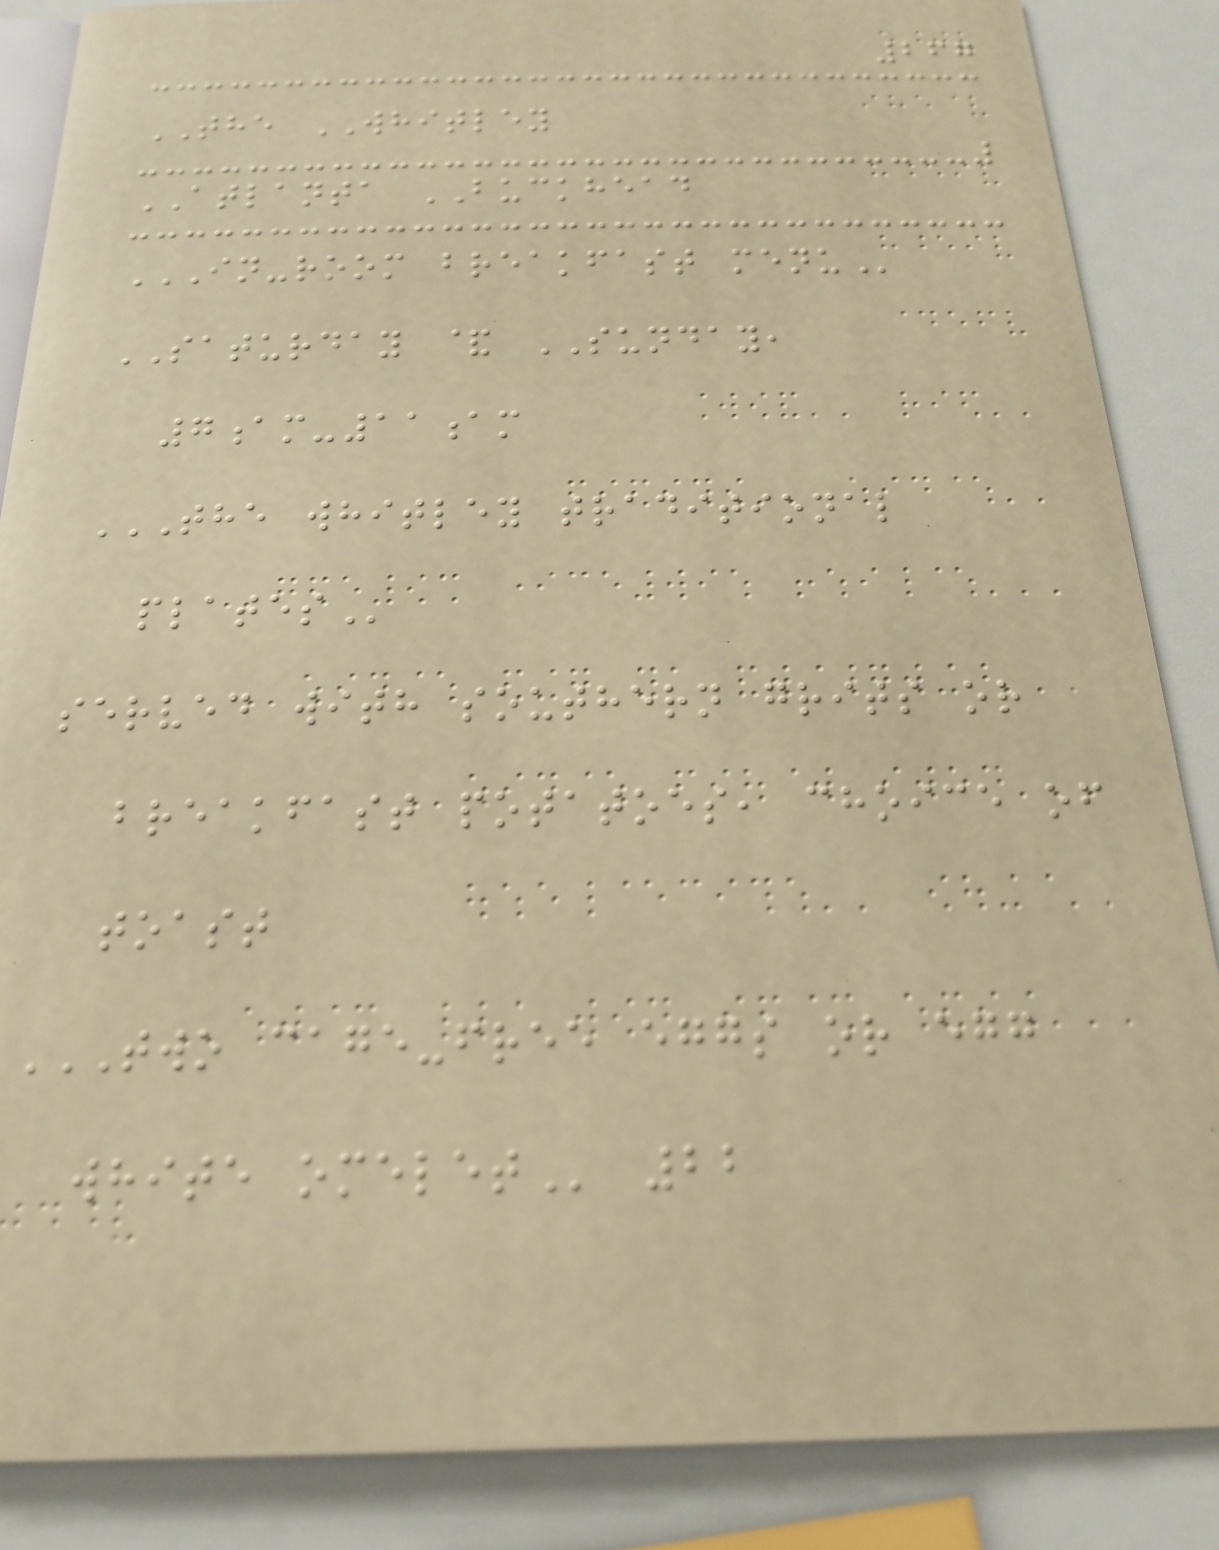267
THE WHITLEY
ATLANTA BUCKHEAD
IN-ROOM BREAKFAST MENU
SATURDAY & SUNDAY,
7am-11am
THE WHITLEY TRADITIONAL
PLATES
served with southern grits or
breakfast potatoes, choice of
toast
TWO CAGE-FREE EGGS OR EGG
WHITE OMELET 22
